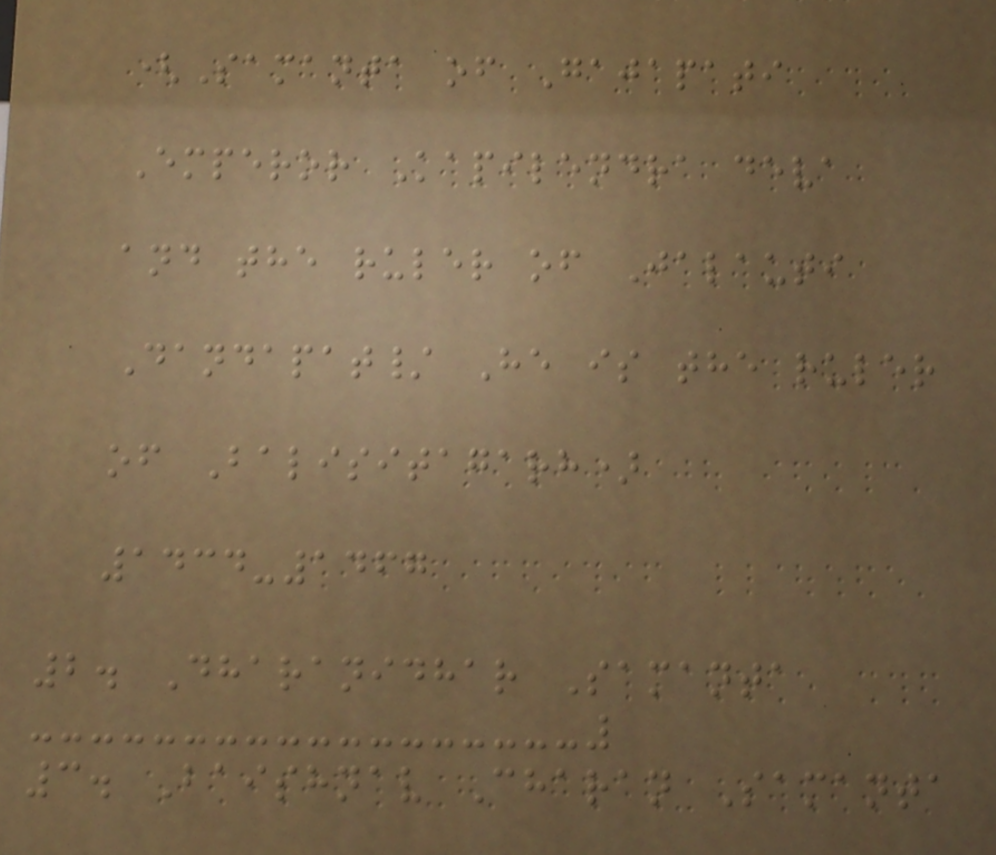(Samanta of Gajapati
Emperor Kapilendra deva
and the ruler of Jalauti
Dandapat/ He is the ruler
of Balisitagarh)
1434-1467
2. Dharanidhar Samanta
3. Baishnav Charan Samanta
